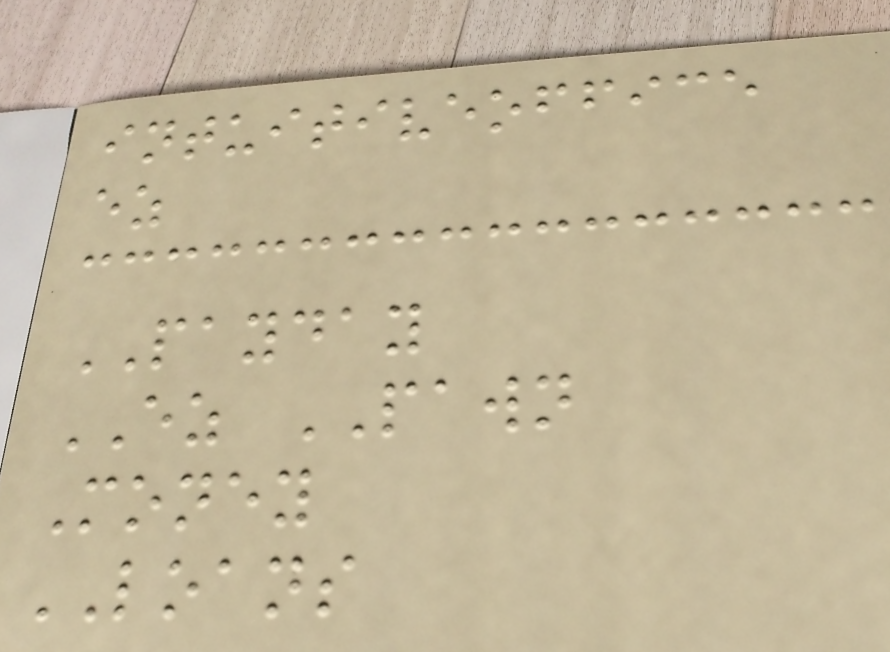intuitiveoffice
ez
PAYDAY
EZ PAWN
Money
LOANS
